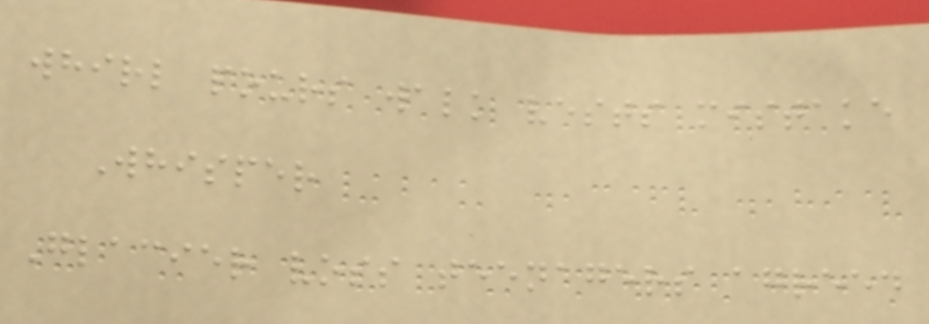whirl pours walk vests mistake
Whisper
Glacier voss teenagers agreed
